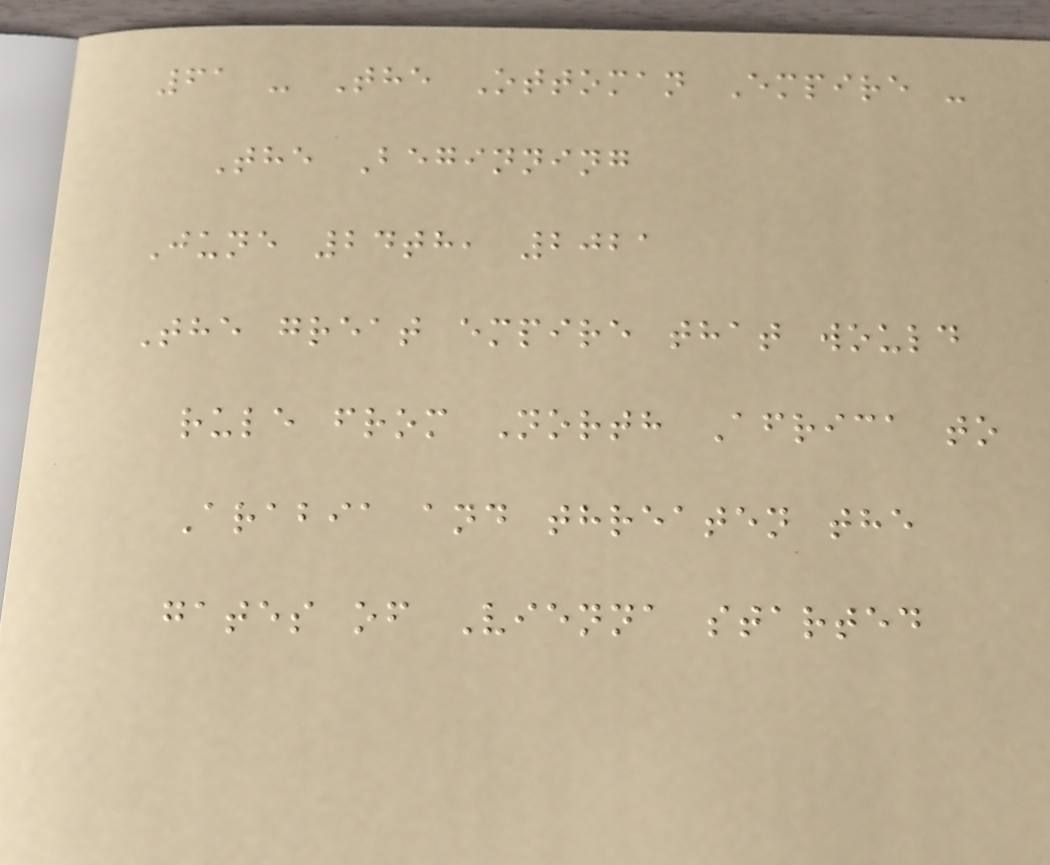61 - The Ottoman Empire -
The Beginning
June 24th, 2021
The great empire that would
rule from North Africa to
Arabia and threaten the
gates of Vienna started
